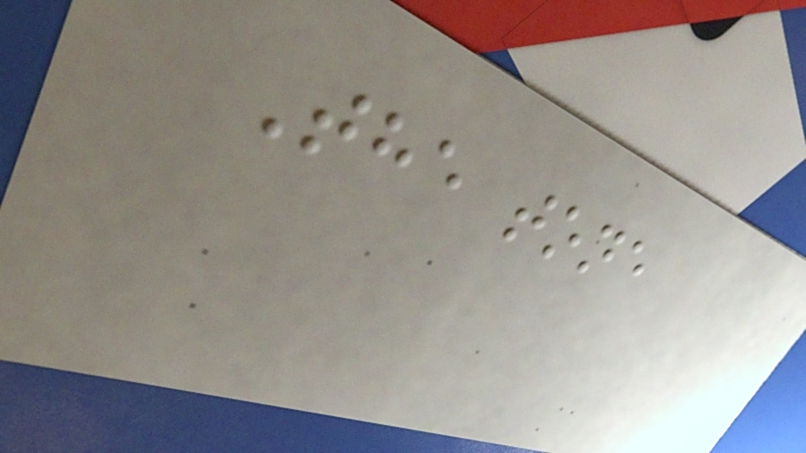The tone
